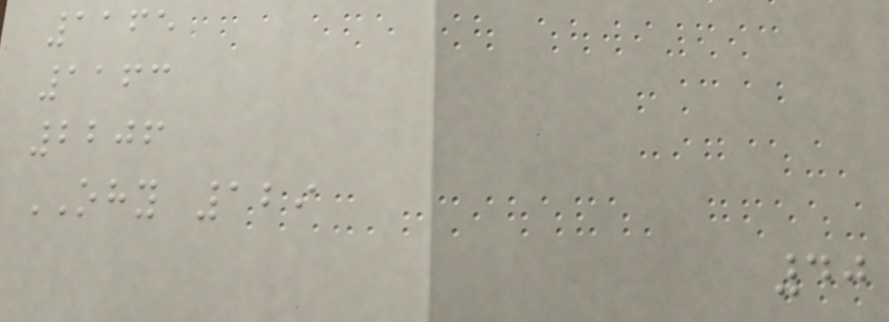1165
1163
2206
OHY 129
40
